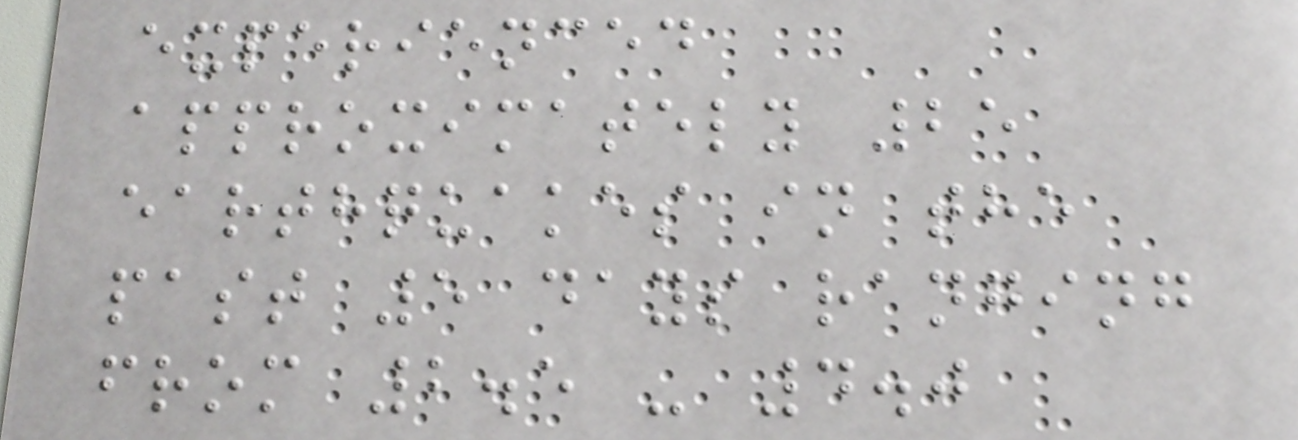experienced
approximately 25
earthquakes in the
past 5 days ranging
from 2.5 - 4.0
